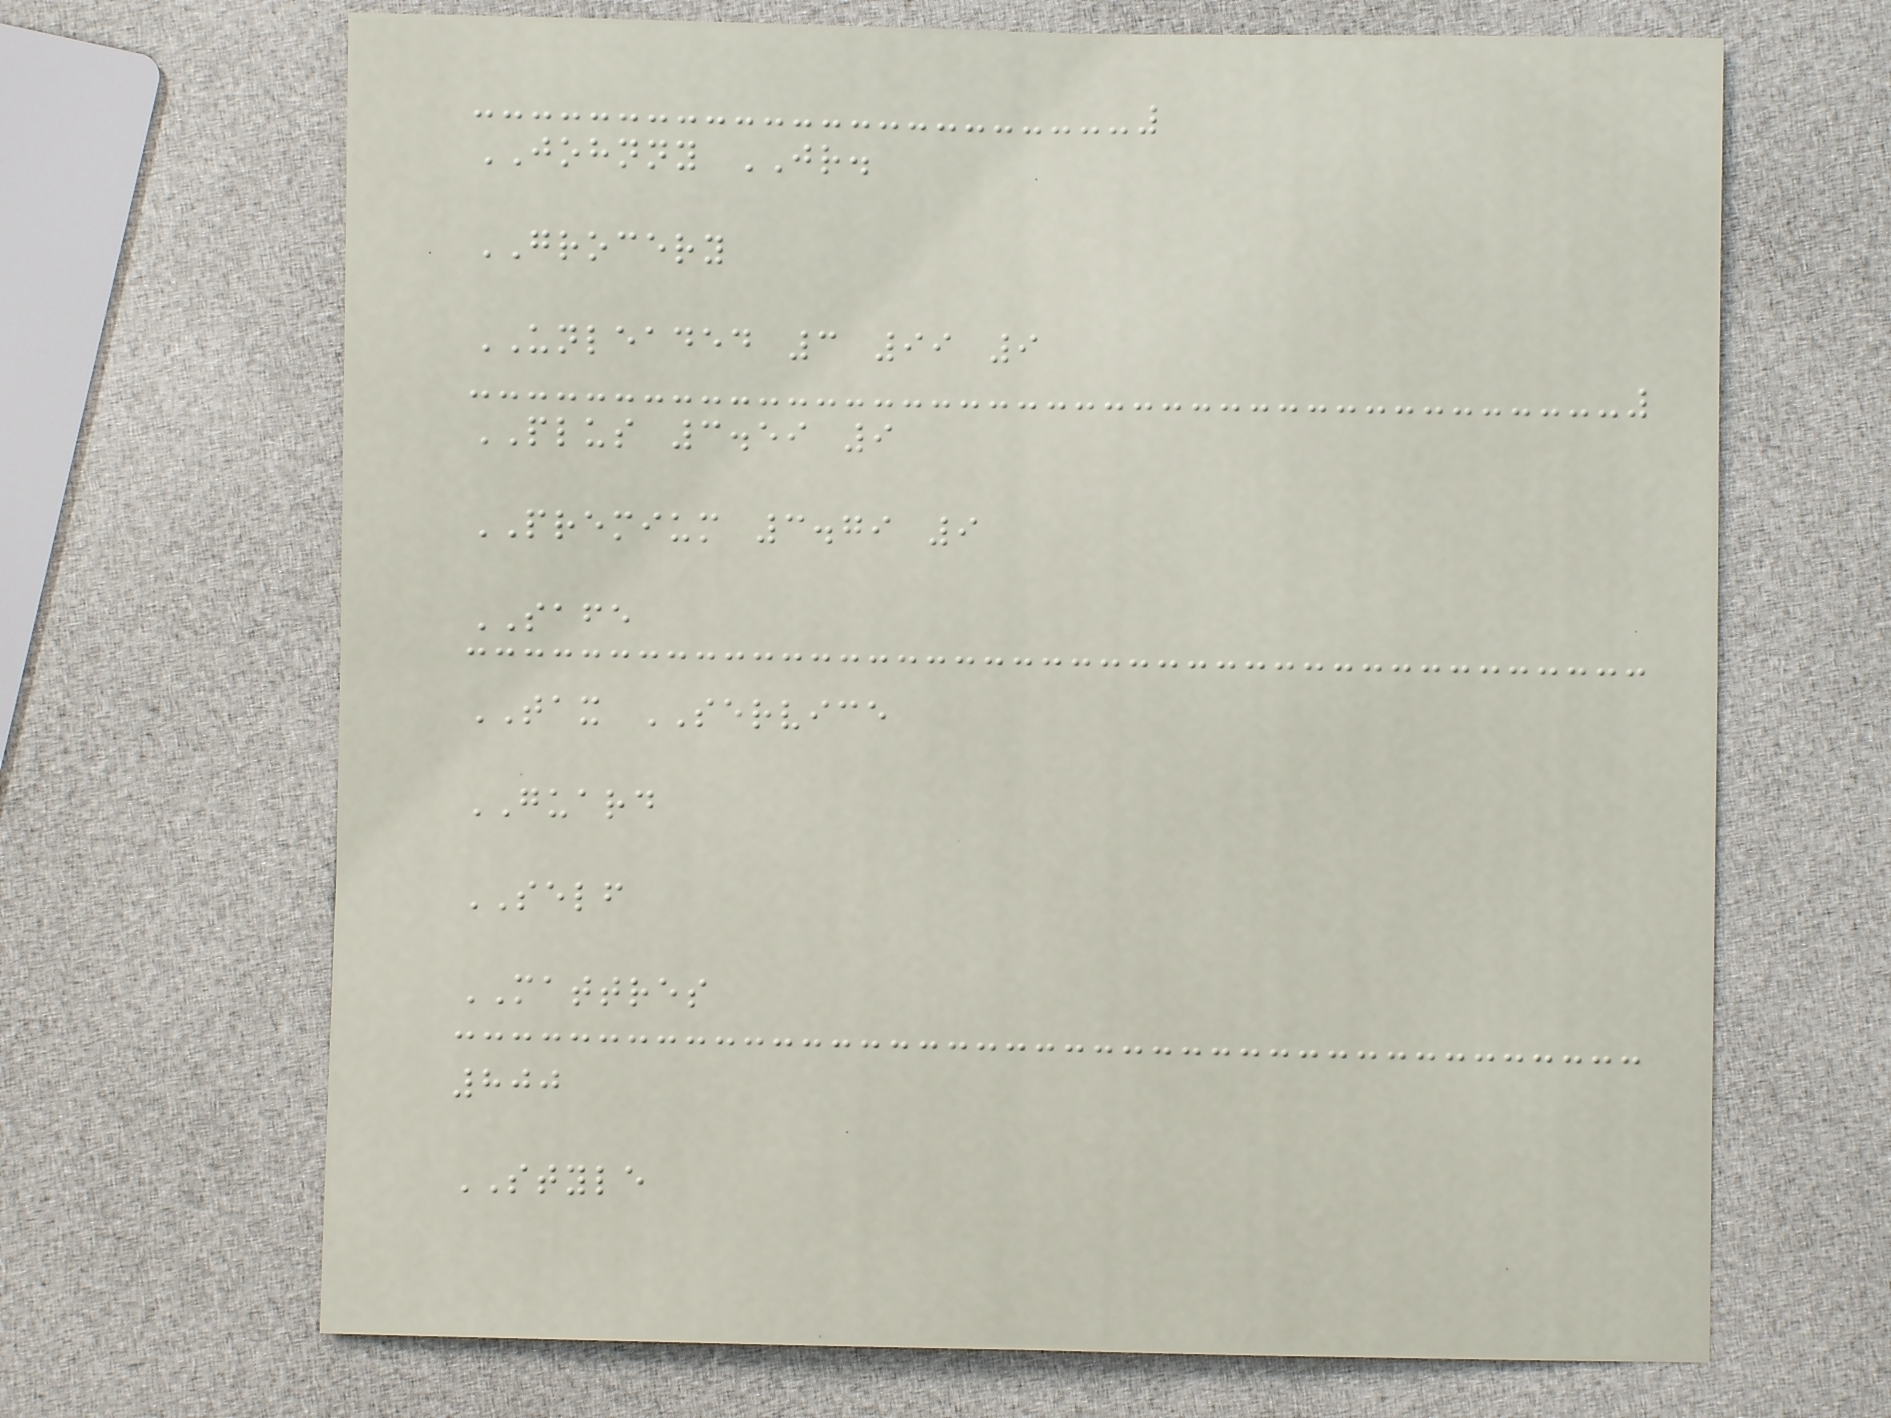JOHNNY JR.
GROCERY
UNLEADED 3 99 9
PLUS 3.59 9
PREMIUM 3.79 9
SAFE
TAX SERVICE
GUARD
SELF
MATTRES
800
STYLE
